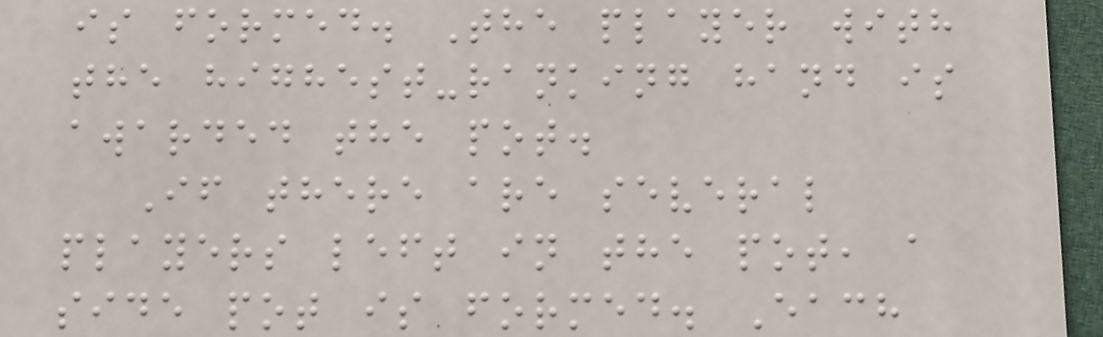is formed. The player with
the highest-ranking hand is
awarded the pot.
If there are several
players left in the pot, a
side pot is formed. Each
